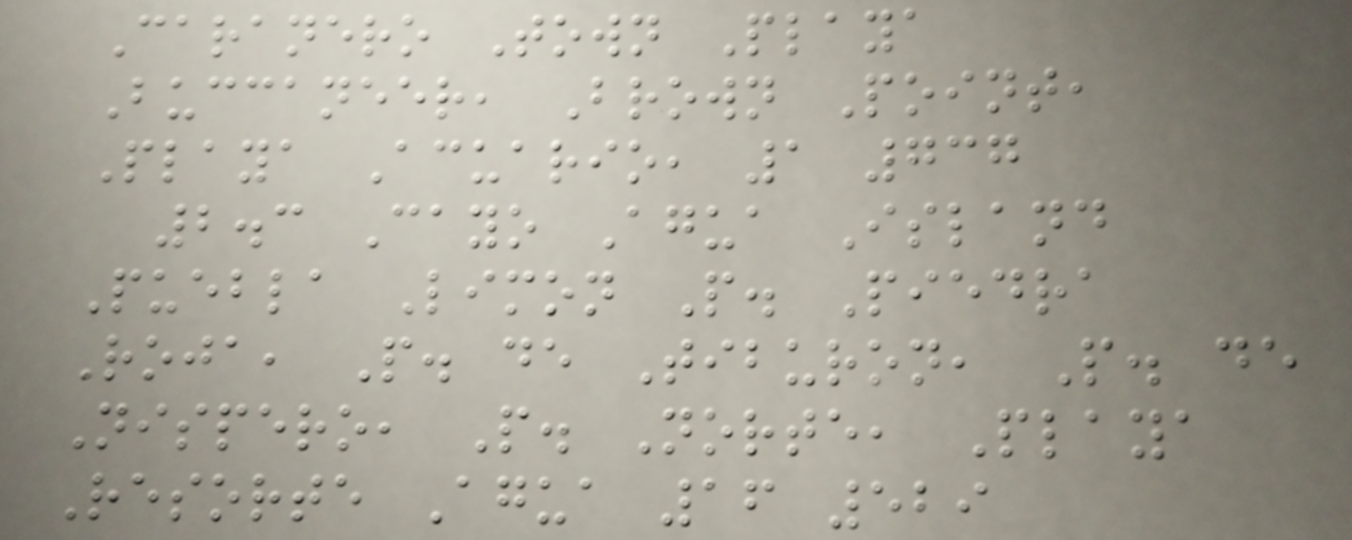Caranero Town Playa
Buccaneer, Brown Point,
Playa Acuario, 1 737
2.3 Cayo Agua Island
Puebla Limon P. Piedra
Roja, P. de Tiburon, P. de
Nispero, P. Norte, Playa
Resorte Agua 16 529
